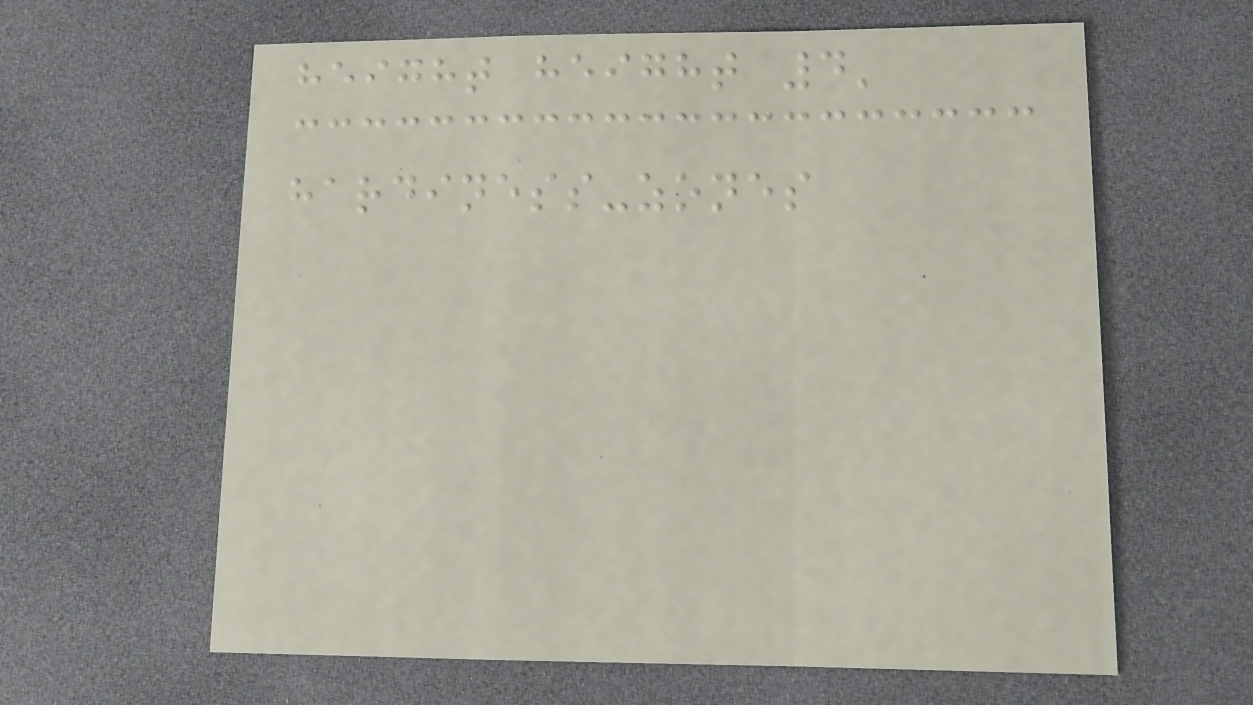height height 4'
hardiness-zones
